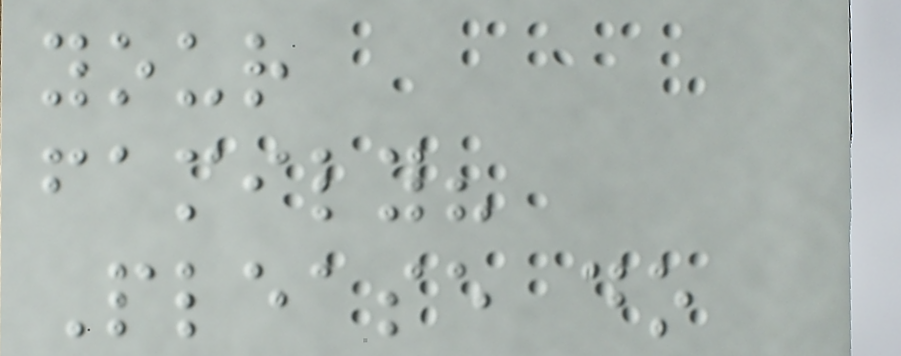your
family?
Please do
